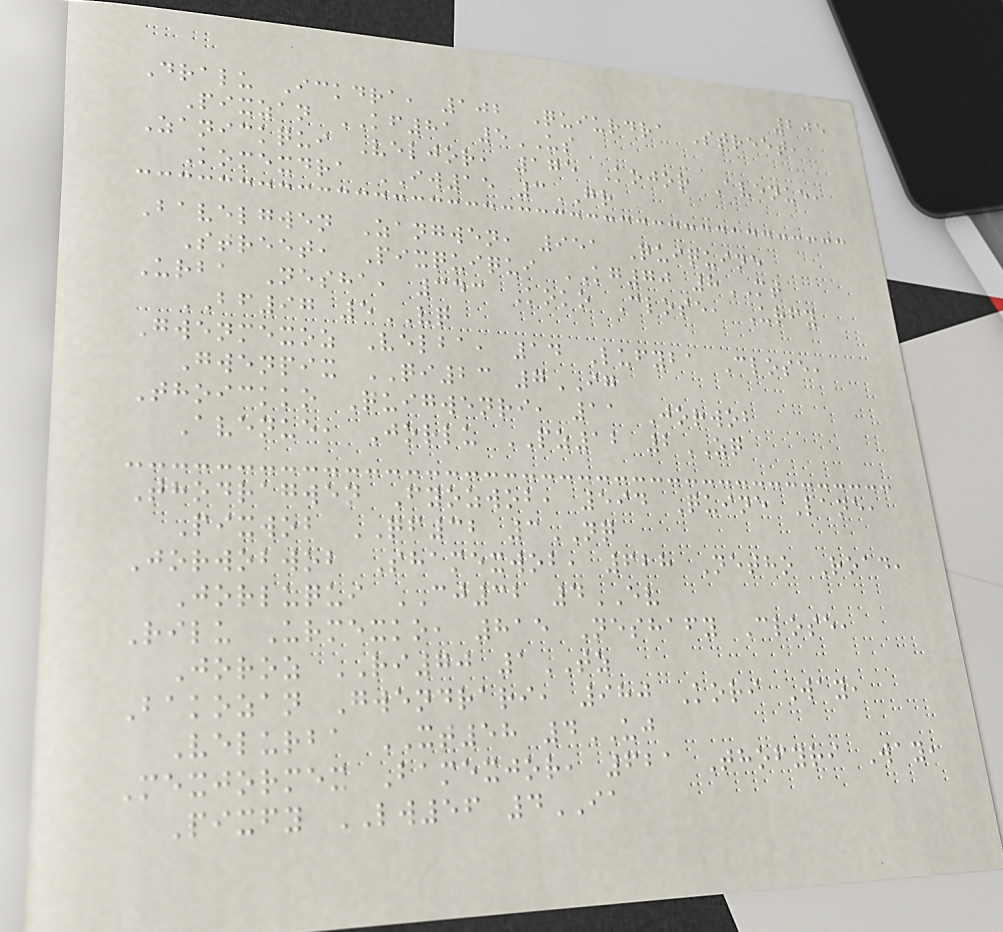205
Dralu Ickdra, 102 Quiurdra Street,
Pixzan KF81 5US
Zanickqui Veljor, 175 Kojor Avenue,
Komexdra IW15 3GR
Bavelgwen Zangwen, 951 Quiquine
Street, Pixquiqui KG70 8MT
Urba Nesha, 343 Koko Close, Urfy
BF97 5VQ
Gwenmexoz Velba, 14 Lufyba Close,
Gwenpix QI23 7IG
Thoickko Quigwenri, 11 Jorwob
Avenue, Jorlu PZ12 2ZQ
Thodragwen Fyozwob, 594 Quine Lane,
Pixwob QF32 3NQ
Jorwobwob Shamexwob, 628 Netho Road,
Jorluqui CJ32 4EV
Rilu Urmexko, 815 Neshafy Close,
Joroz RI70 1TZ
Bakozan Gwendrari, 980 Kori Way,
Velurba XT58 4UJ
Mexjormex Bamexjor, 621 Thofyri Way,
Pixfy LW56 4IA
